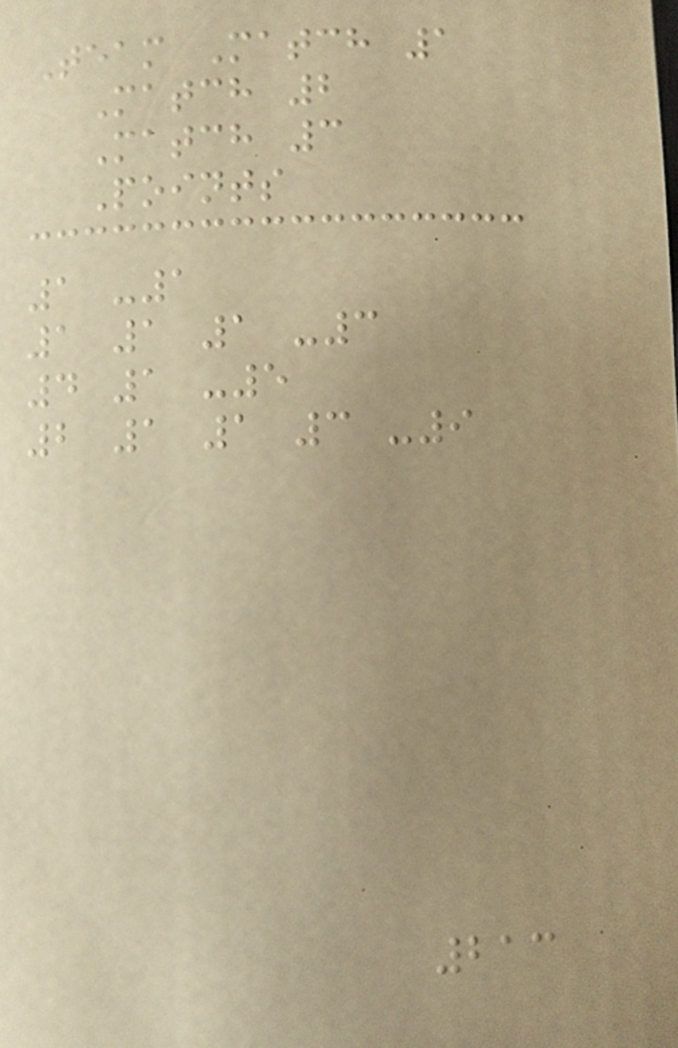Team Match 1
Match 2
Match 3
Points
1 -1
1 1 1 -3
4 1 -5
2 1 1 3 -9
213
